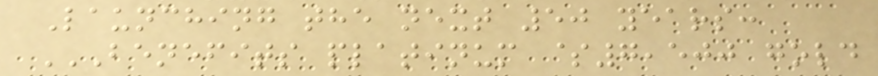Launching the next 50 years:
BENEFITS PLATINUM $7,500 GOLD
